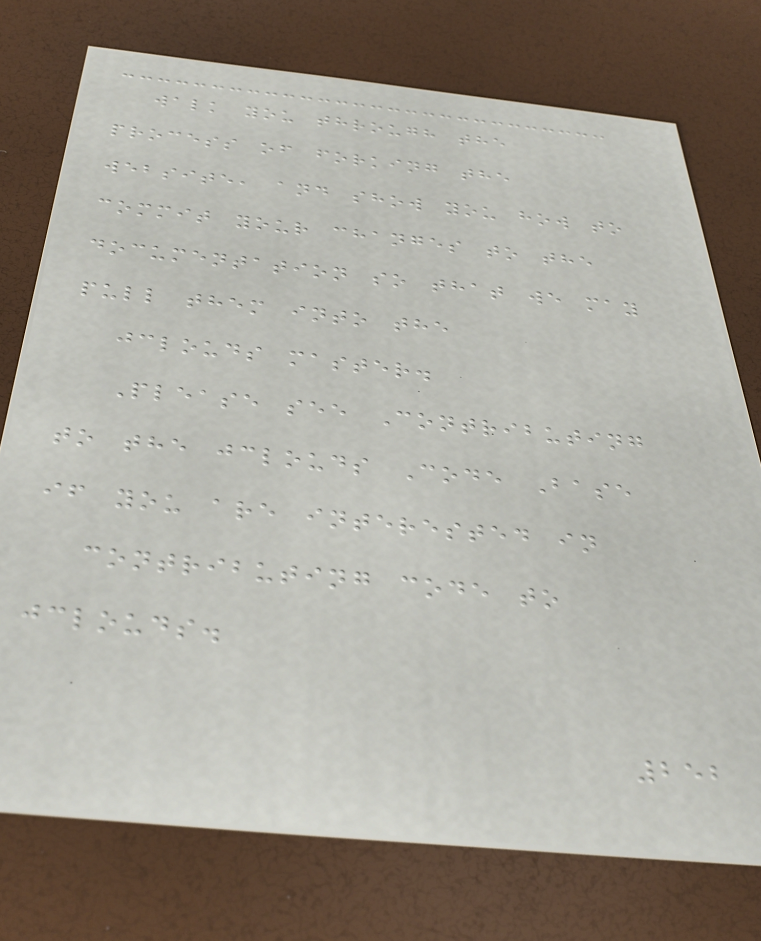walk you through the
process of forking the
website, and show you how to
commit your changes to the
documentation so that we may
pull them into the
jclouds master.
Please see Contributing
to the jclouds Code Base
if you are interested in
contributing code to
jclouds.
252
